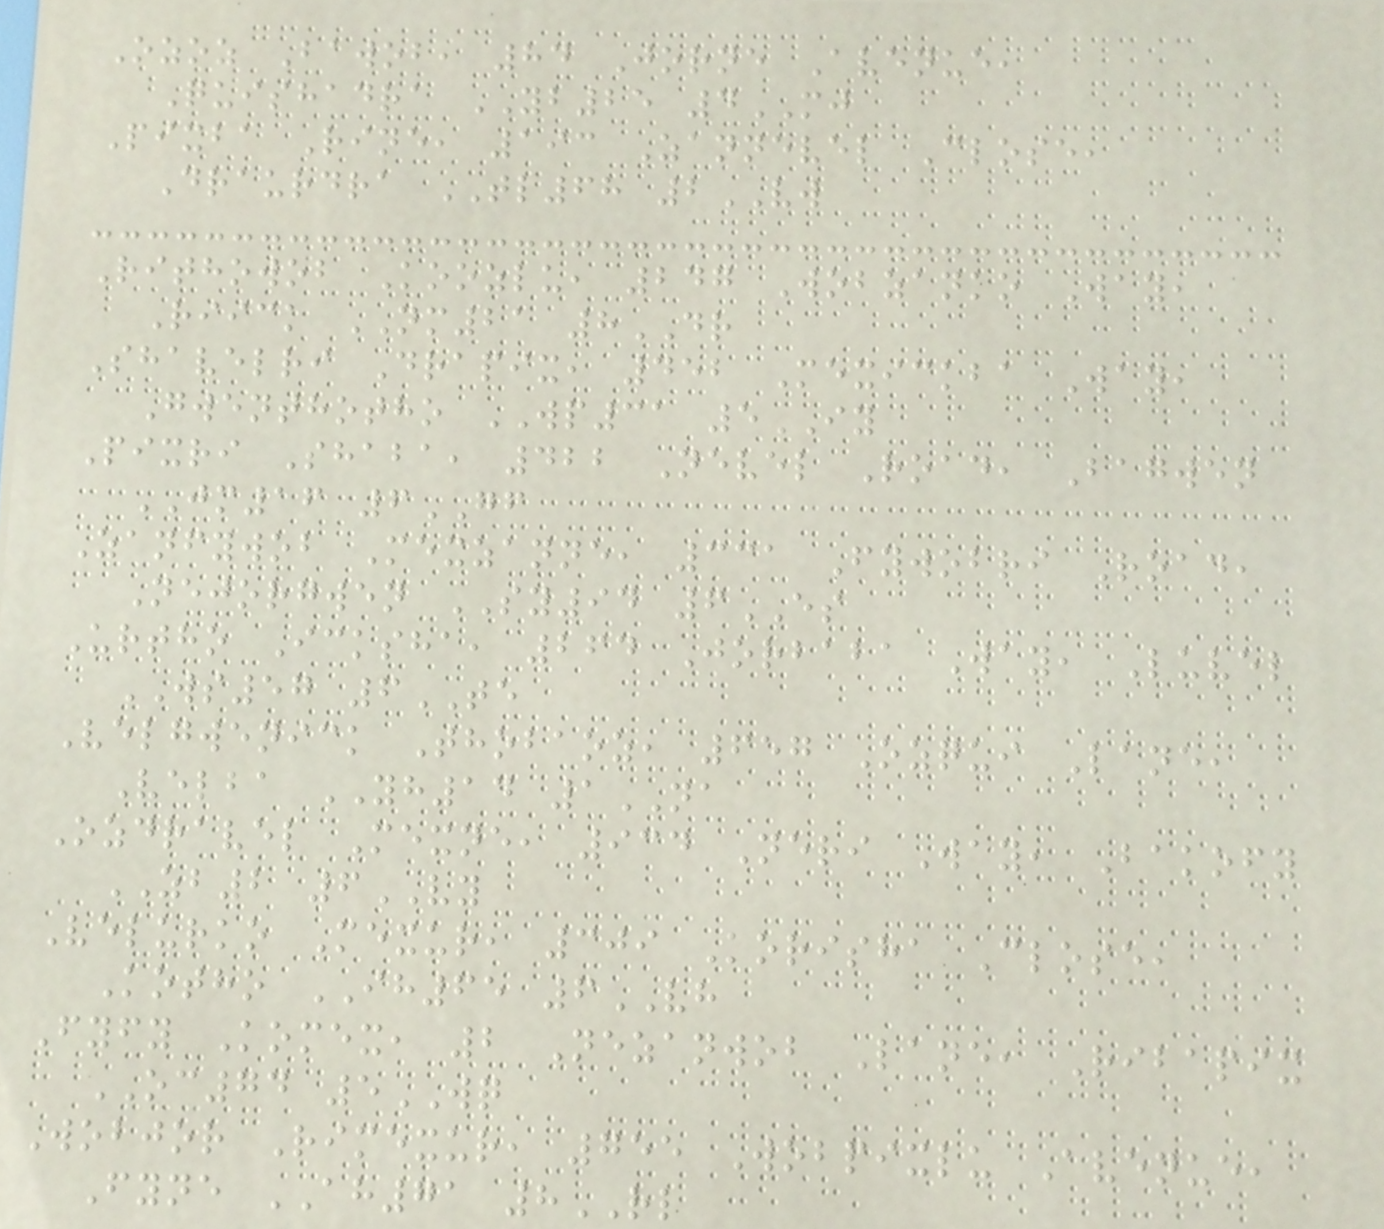Ozoz Bawob, 84 Jorne Avenue,
Quishadra YB25 4MJ
Pixba Rine, 193 Zannevel Close,
Draurdra TL68 2VW
Rithowob Koozlu, 247 Wobzanko Way,
Riick NM21 8DR
Shavelri Drapix, 452 Mexickba Way,
Gwenthotho WP31 5IY
Pixri Shaba, 422 Nevel Road, Bagwen
JM16 6GF
Zanfywob Mexzanne, 331 Fywobri Road,
Nejorgwen SY94 6ES
Urtho Icksha, 264 Jorbaba Way, Luvel
WS57 6TE
Velgwenick Thobaoz, 657 Ozqui Lane,
Velba YH14 1NA
Ozdravel Mexne, 934 Neri Way, Bakofy
ZB2 6VY
Velurko Mexur, 309 Korisha Close,
Kotho IH65 6VH
Fyfy Komex, 2 Nezanwob Lane, Ribapix
OC74 5WQ
Wobjor Rimexur, 755 Wobpixlu Avenue,
Fyne AH71 8RL
